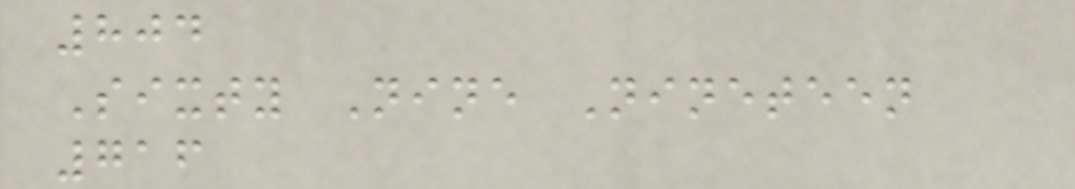804
Sixty Nine Nineteen
716
